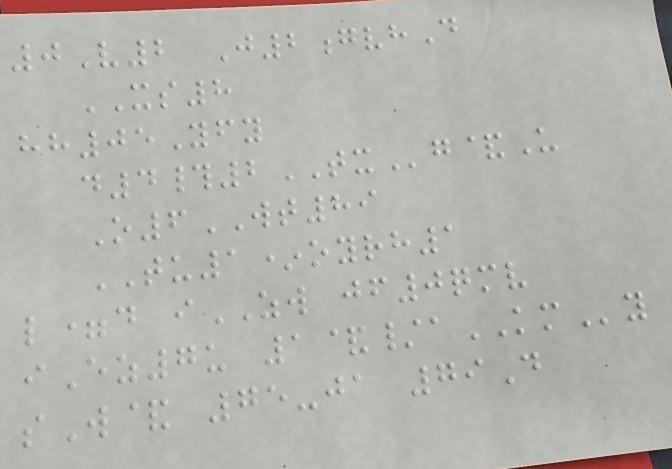0V2 J2gvhD
XS8
hh05Yfy
d4#2TXg&U
O6WT89
TU1*oyrh1
l=d iZW jf0qmv
iEz7u 1&/aKMy
sW& 75-ja 79D
